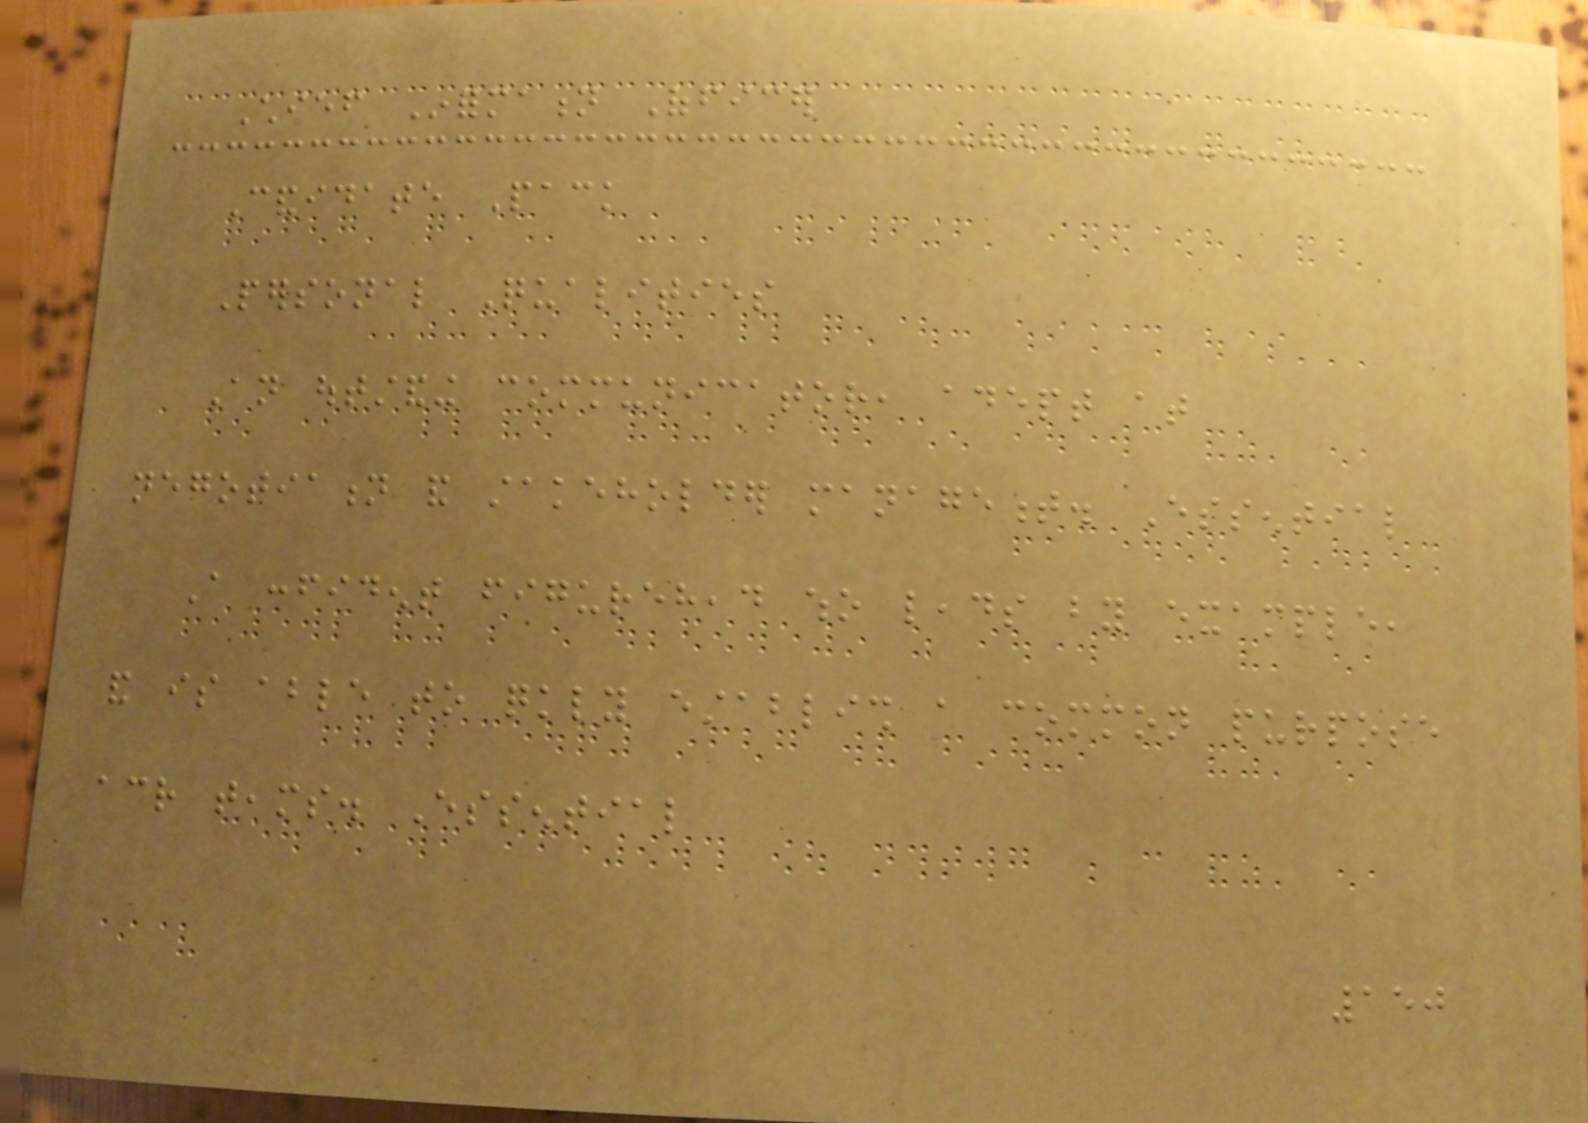Chief Information Officer
Candidate Pack
Personal Qualities
An outstanding communicator, adept at
negotiation and stakeholder management. Essential
A confident figurehead who leads by example,
and is able to quickly establish a common purpose
across teams. Essential
150
